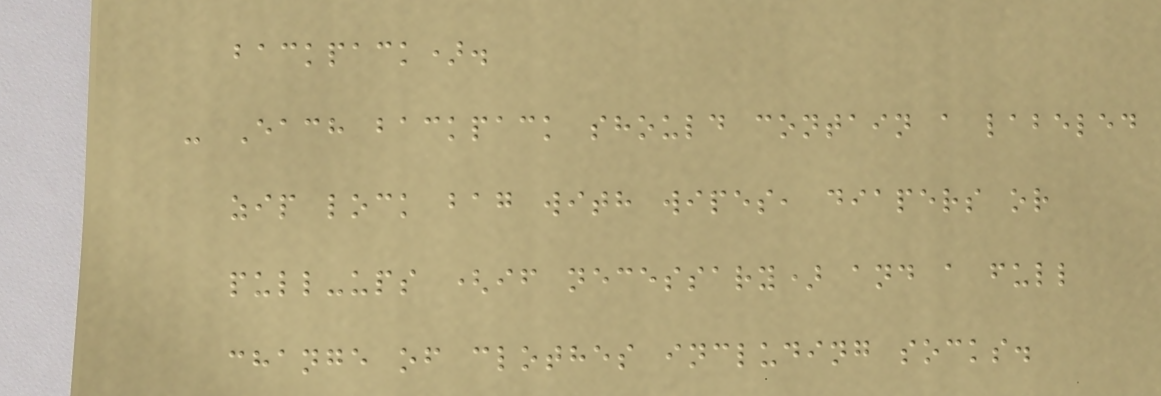backpack).
- Each backpack should contain a labeled
zip lock bag with wipes, diapers or
pull-ups (if necessary) and a full
change of clothes including socks.
